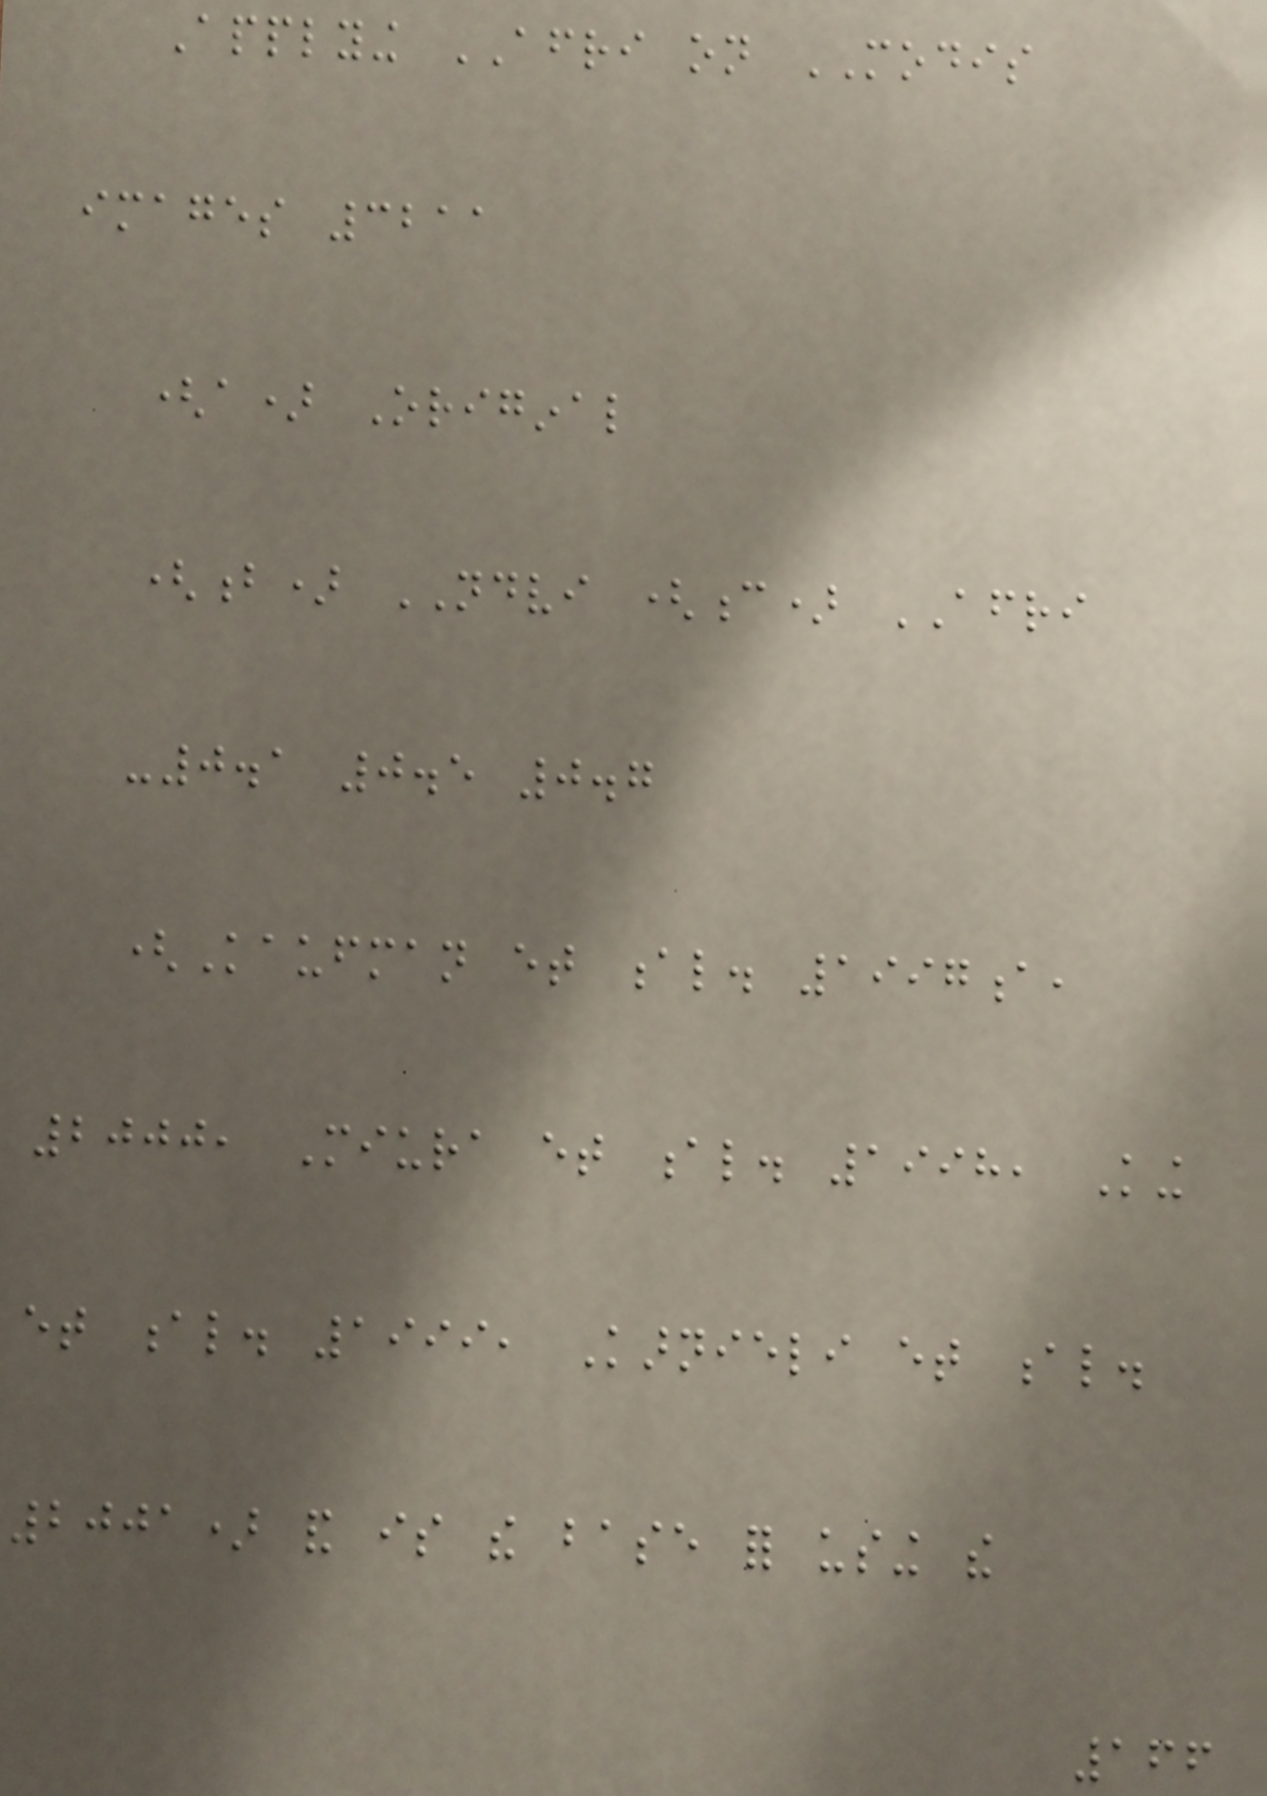Applying AFRI on MODIS
images 3211
(a) Original
(b) NDVI (c) AFRI
-0.1 0.5 0.7
(Kaufman et al. 1997a,
2000, Miura et al. 1998, King
et al. 1999, Karnieli et al.
2001) and is the base for using the
166
